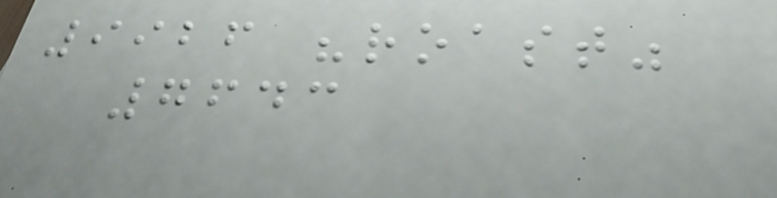9926 "roast"
7643
